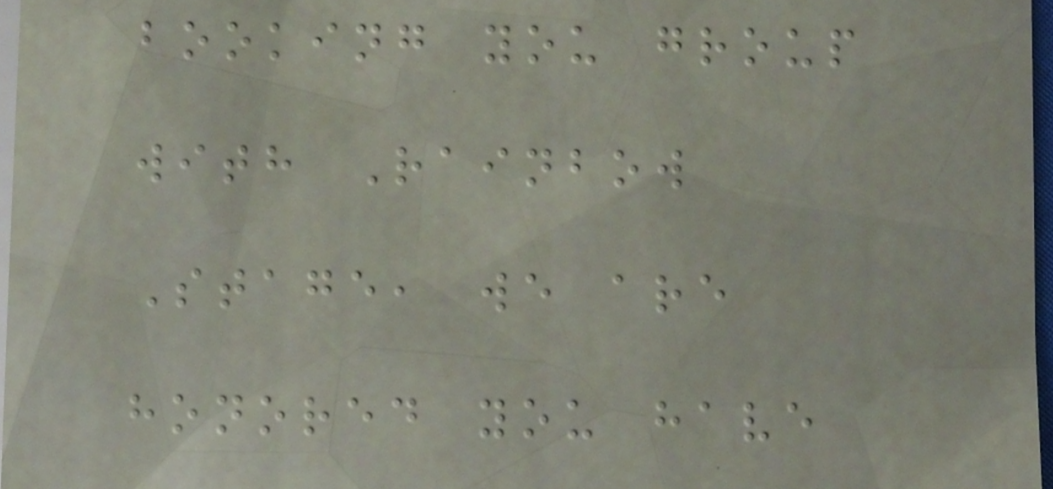booking you group
with Rainbow
Stage, we are
honored you have
